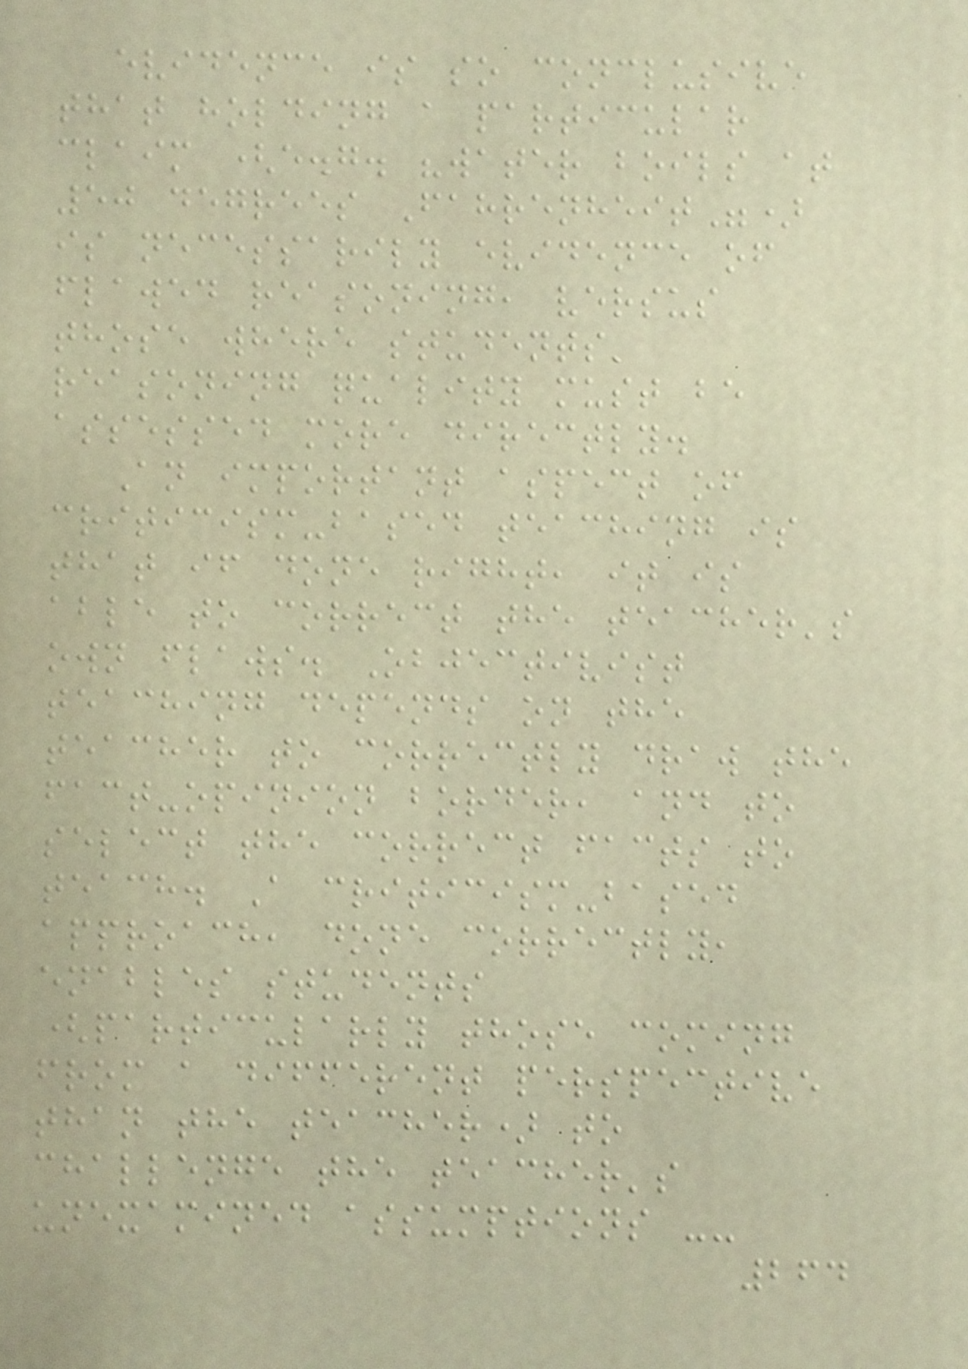evidence is so conclusive
that holding a particular
claim (e.g. "water boils at
50 degrees Fahrenheit")
is necessarily evidence of
flawed reasoning, versus
those where students'
reasoning quality must be
assessed more directly.
An important aspect of
criticism-based teaching is
that if done right, it is
able to correct the teacher's
own flaws. Objectivist
teaching depends on the
teacher to correctly draw the
fact-opinion border, and to
select the correct facts to
teach. A criticism-based
approach, done correctly,
enables students
(particularly those coming
from a different perspective
than the teacher) to
challenge the teacher's
unexamined assumptions --
264
